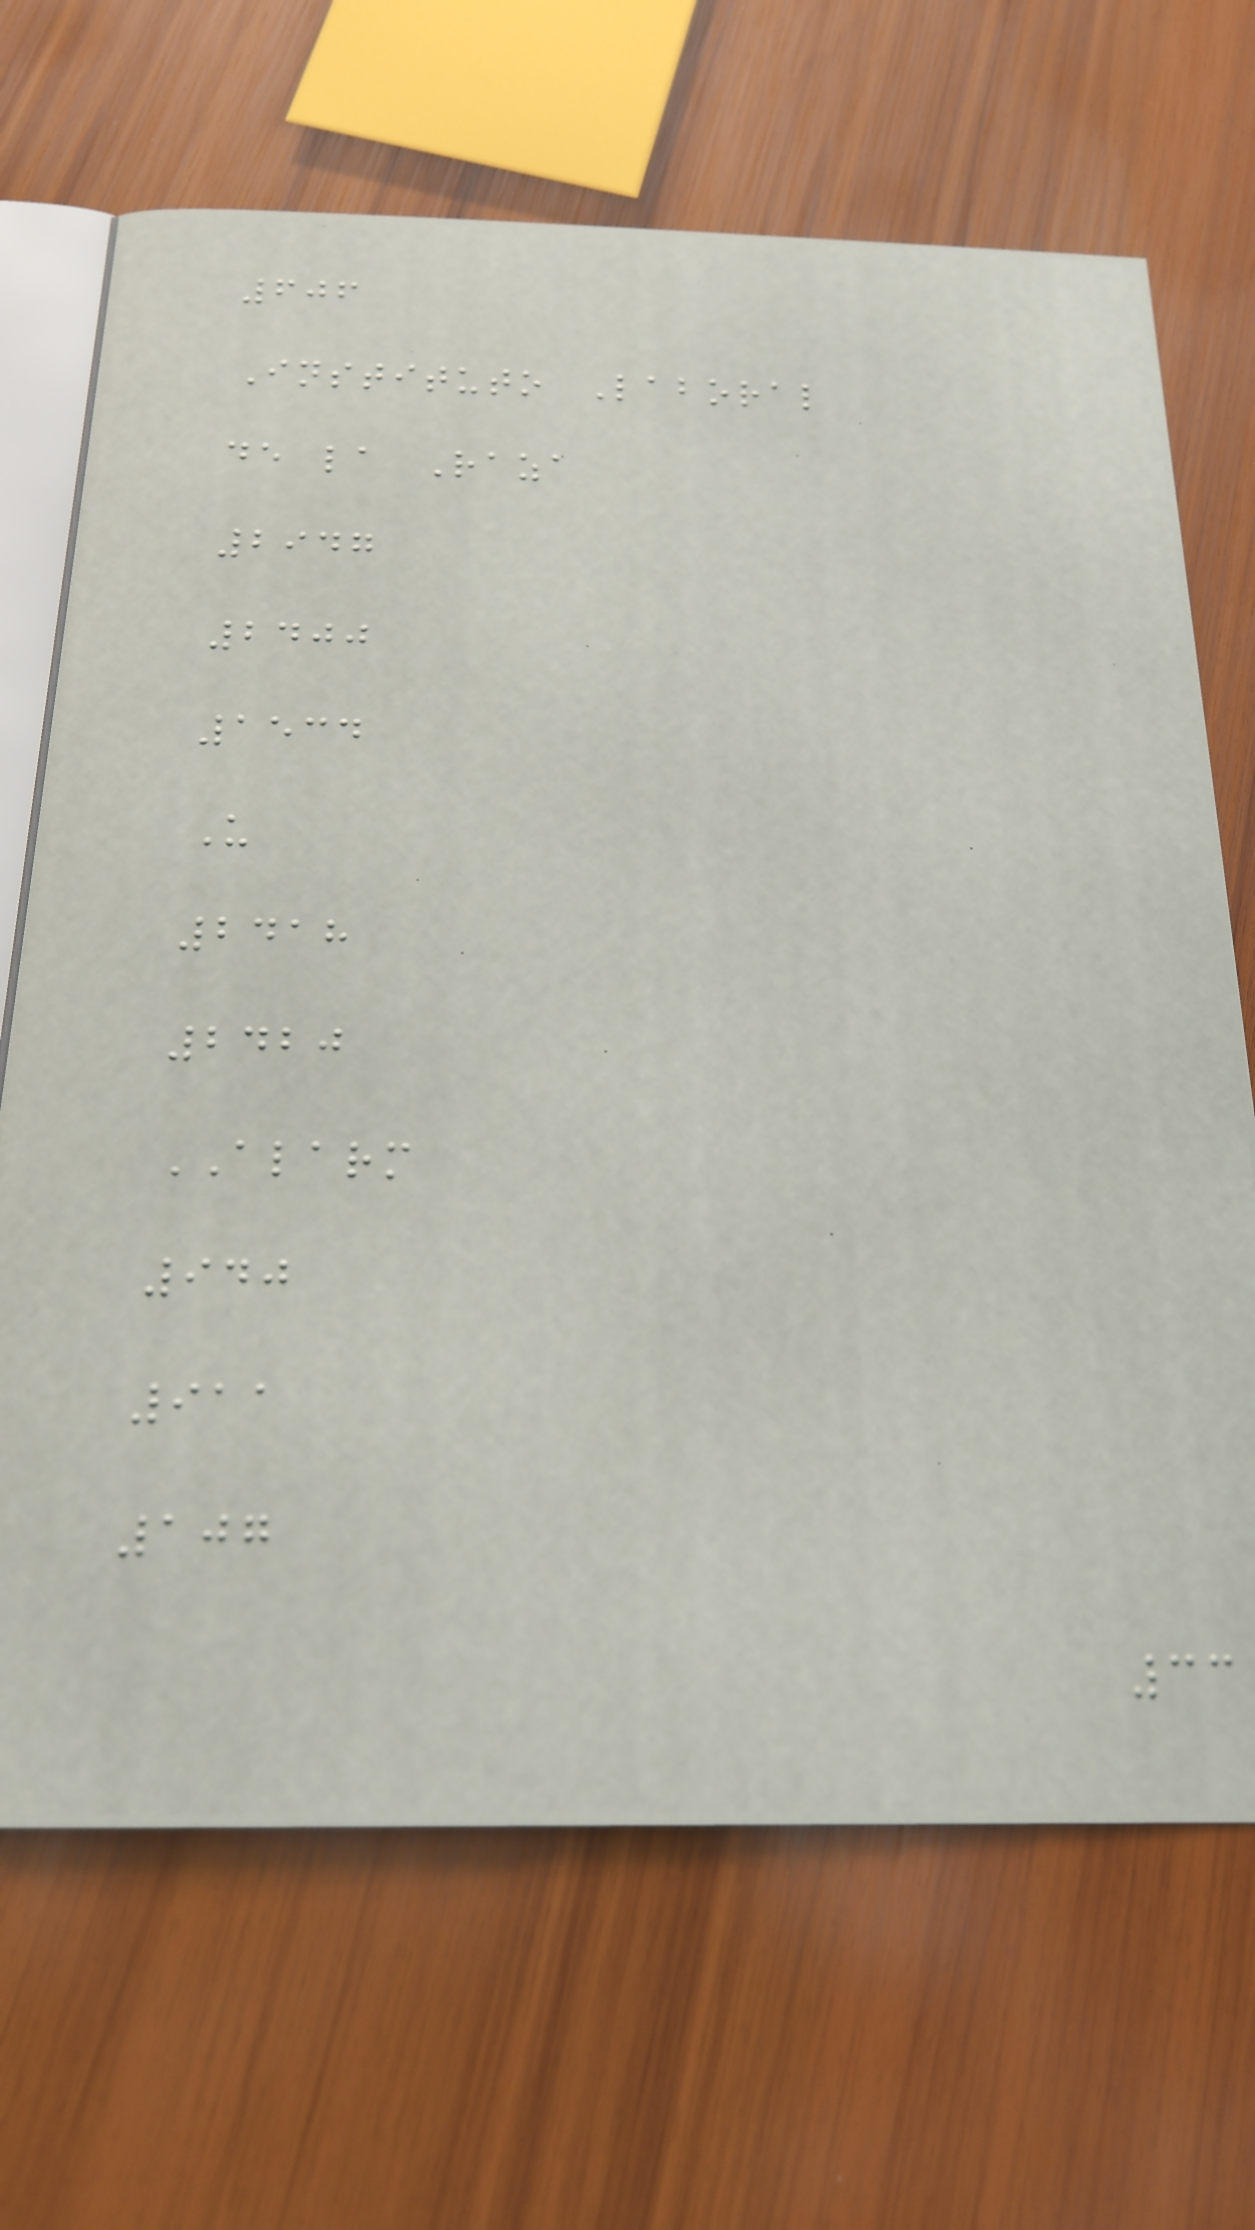606
Instituto Laboral
de la Raza
2947
2400
1534
U
2418
2420
ALARM
940
911
107
33
